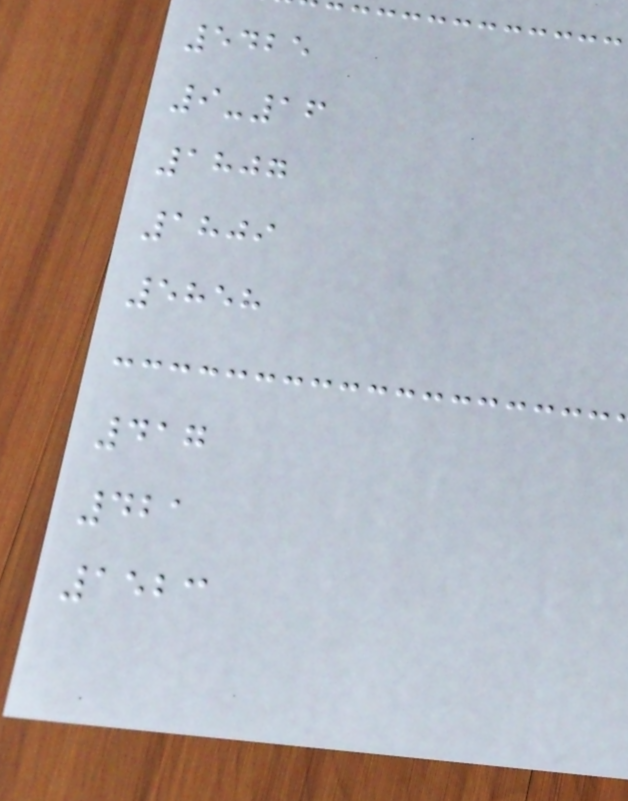5425
9-16
1807
1809
5858
417
421
1523
